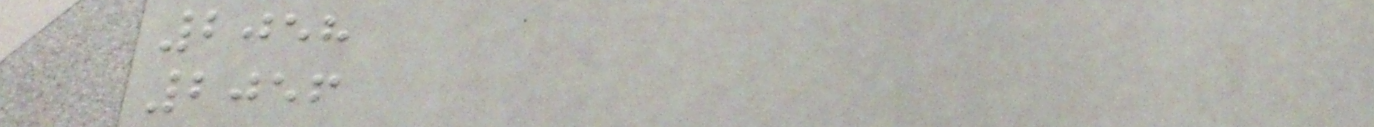2058
2056
